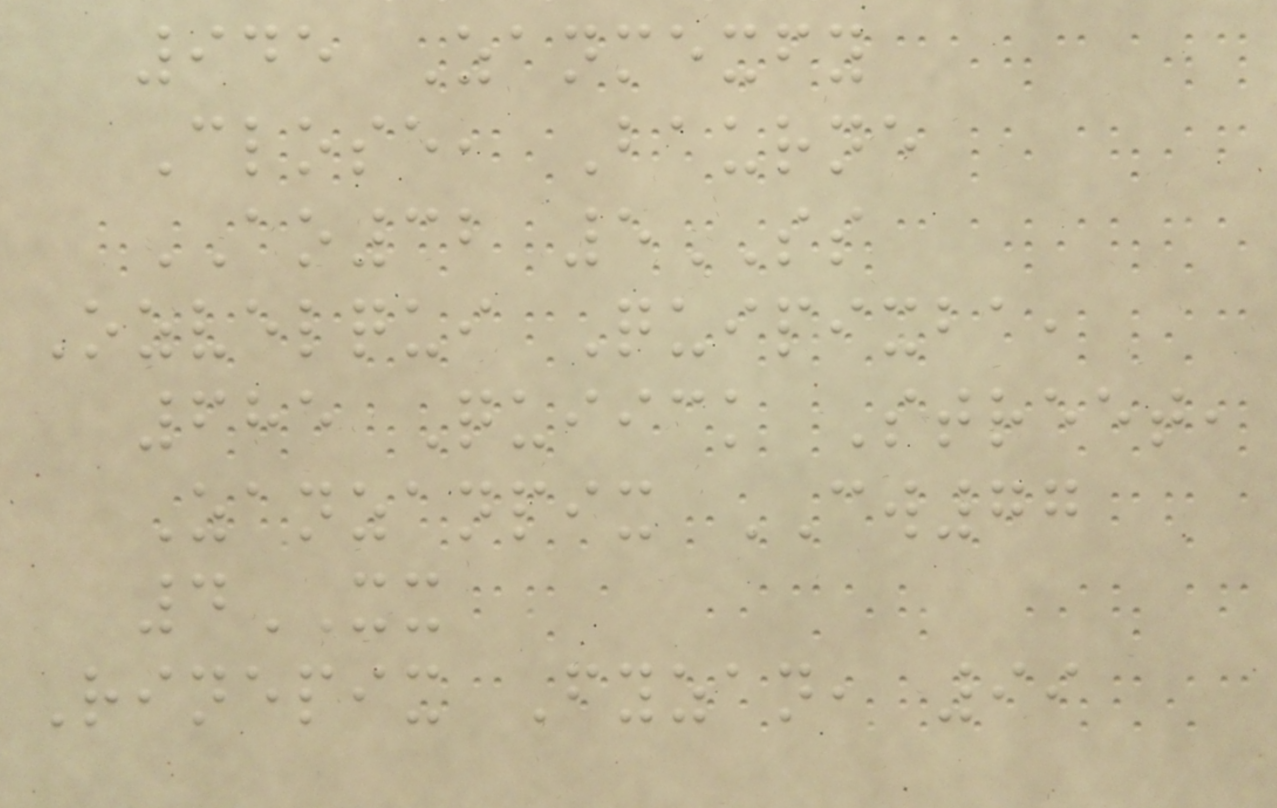945 Zanmexfy
Close, Baurne
AO32 5SS
Ozvelqui Quipixba,
685 Quiick Street,
Zanzanpix CW77
4XX
Rinepix Fyzan, 99
